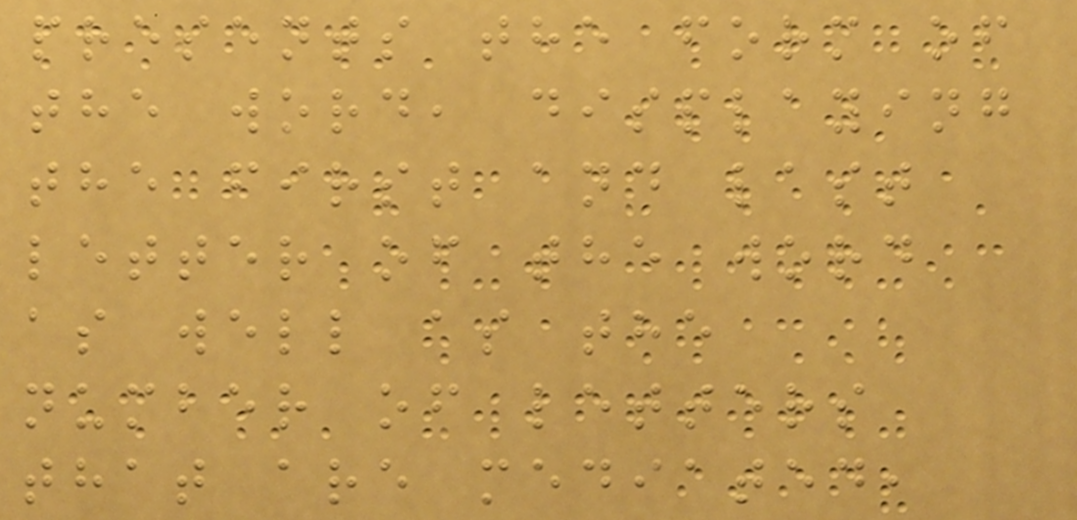presents the form of
the word, displaying
the first and last
letter of the word
as well as the
number of letters
that are mediated,
